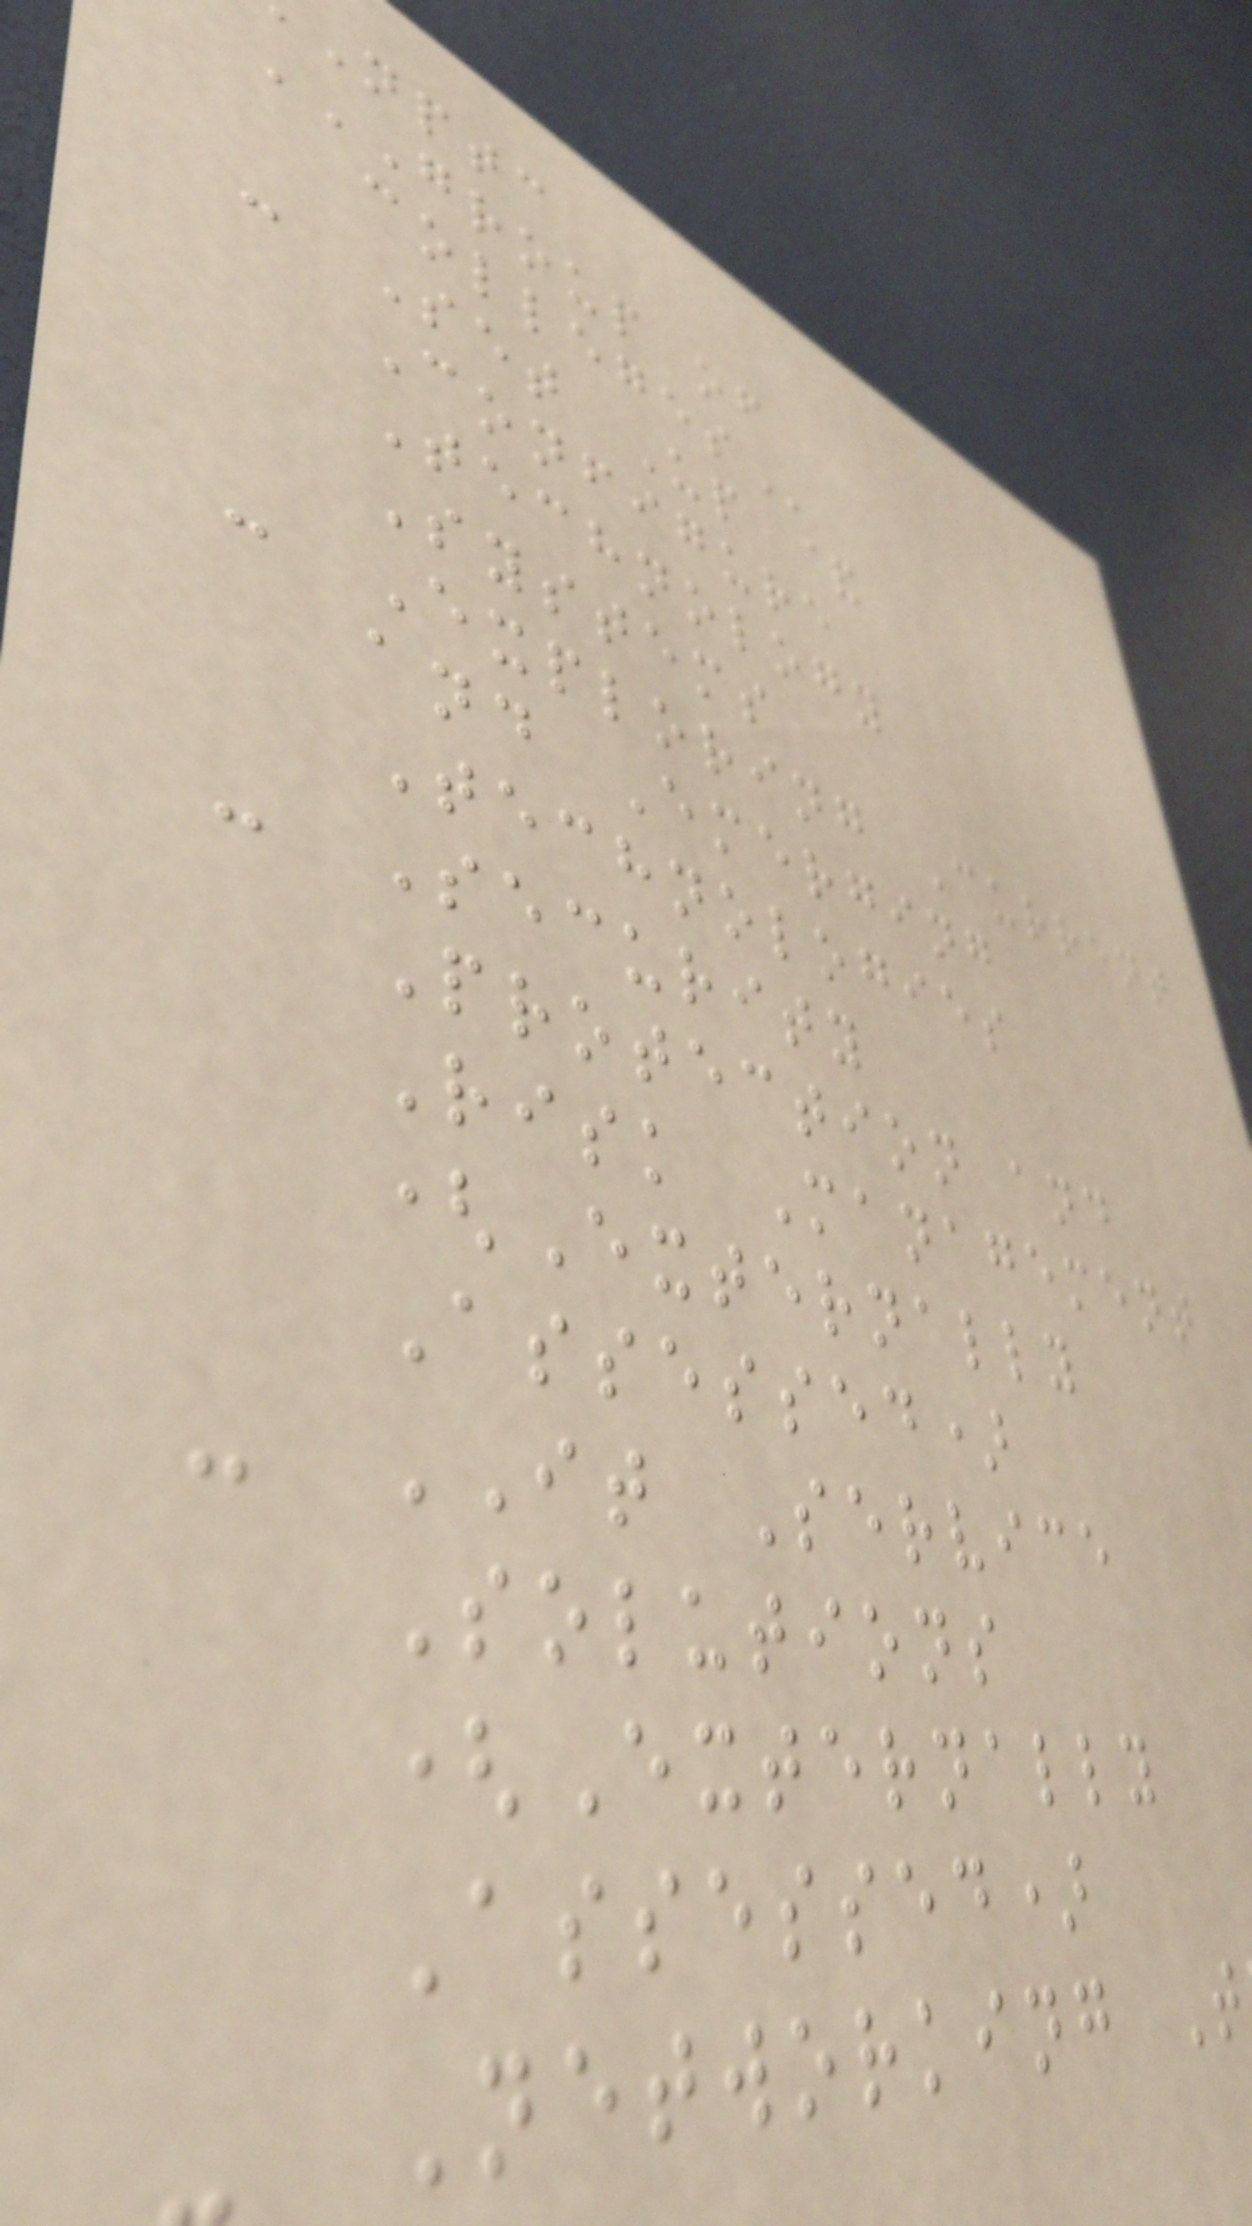nptc
GROUP OF
- Set Up &
Configure
Technology
Systems
- Exploring Current
and Emerging
Technologies
- Security
Protection and
Risk Management
(Externally
Assessed)
- IT Service
Solutions
(Externally
Assessed)
Networking T
